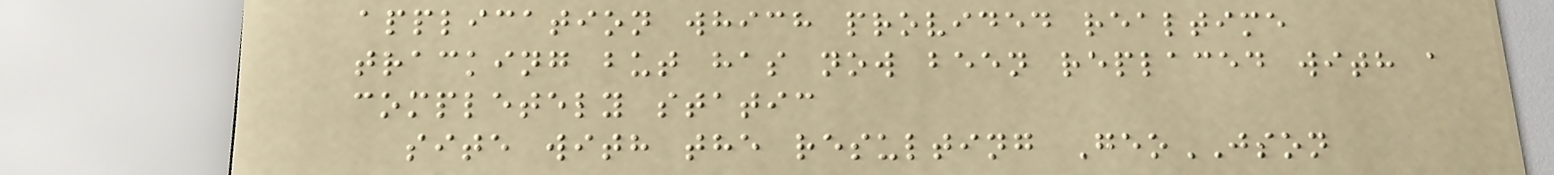application which provided realtime
tracking but has now been replaced with a
completely static
site with the resulting GeoJSON
